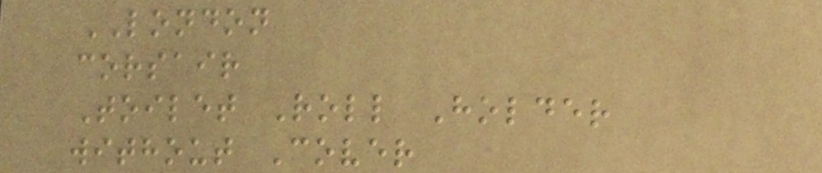LONDON
corsair
Toilet Roll Holder
without Cover
